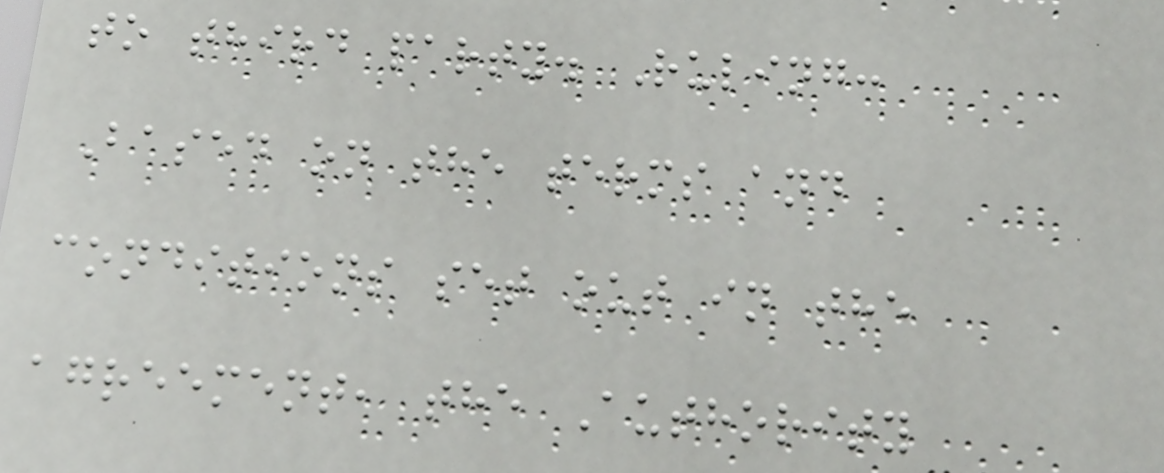to third party. Ruling:
Based on the terms and
conditions set out in the
agreement, the Authority
